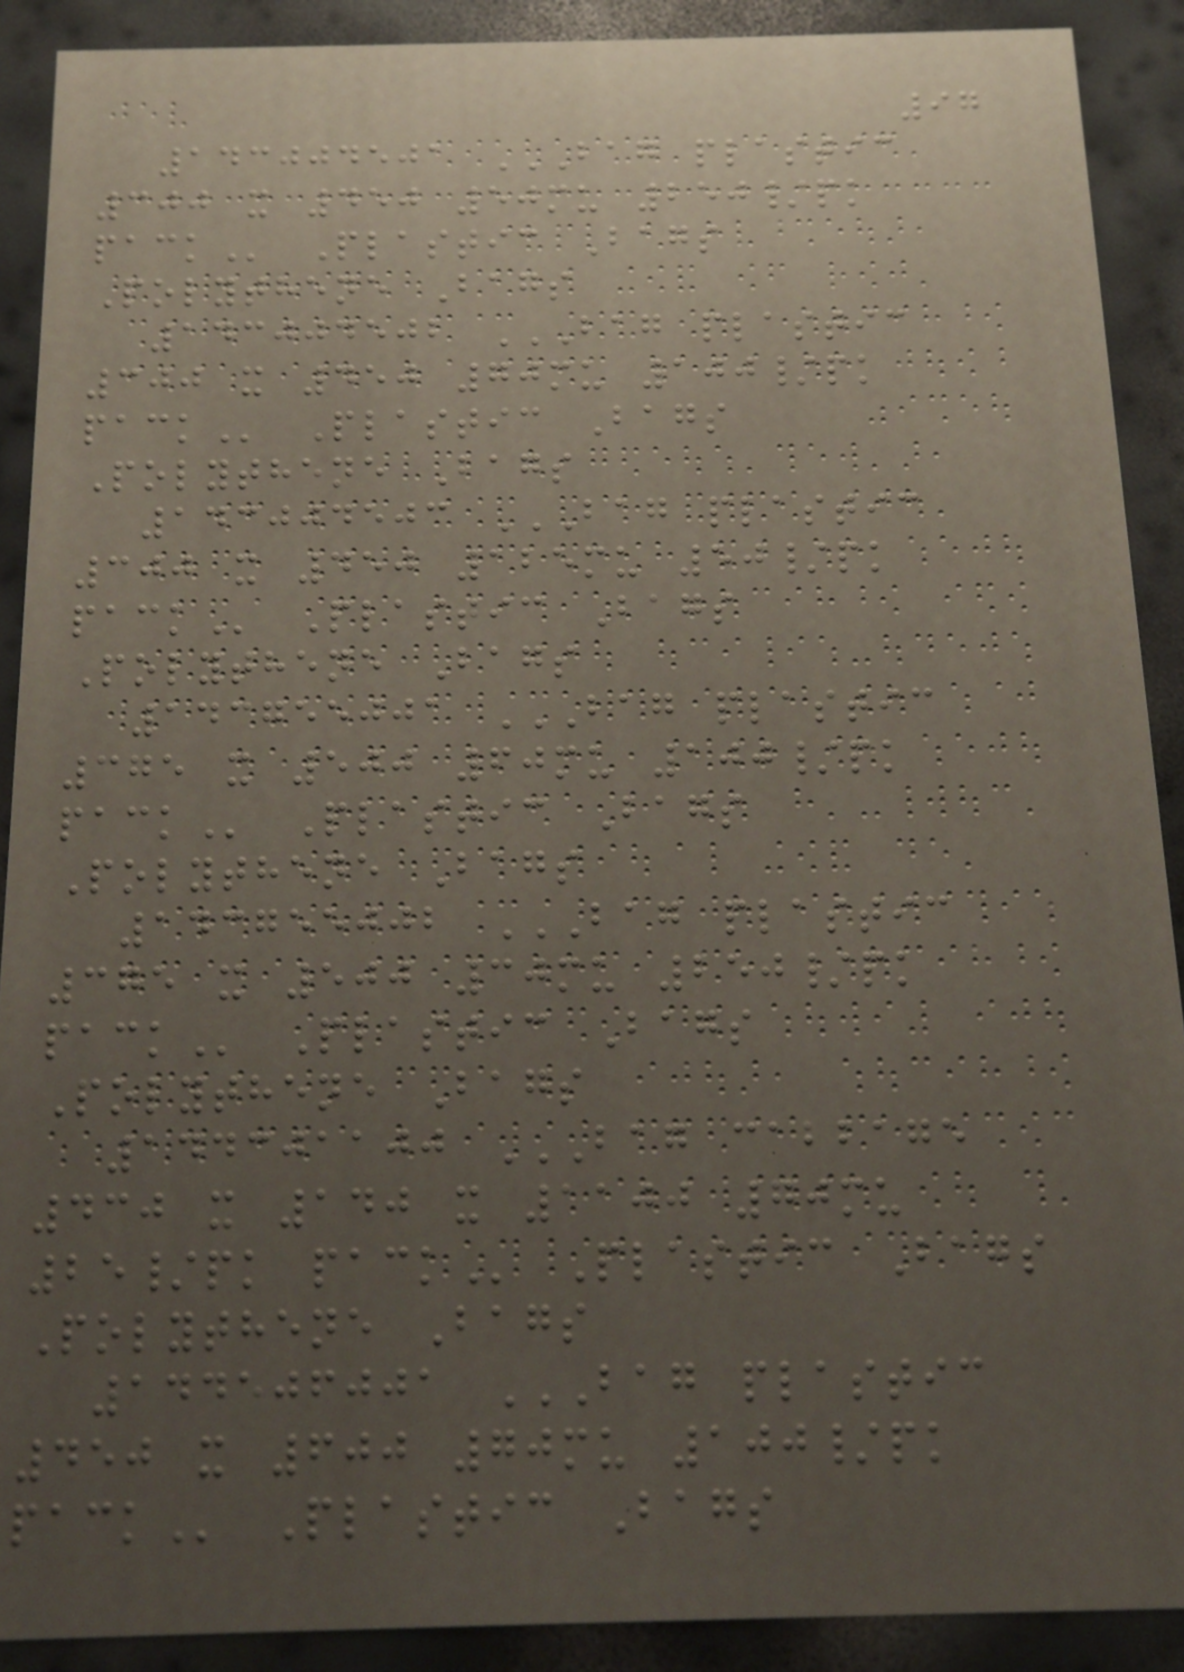97
143004501 BAG PLASTIC
300 X 450 50MU 250/PK
PACK Plastic Bags
Polythene Bags
143004502 BAG PLASTIC
300 X 450 70MU 100/PK
PACK Plastic Bags
Polythene Bags
143004503 BAG PLASTIC
300 X 450 125MU 50/PK
PACK Plastic Bags
Polythene Bags
143755001 BAG PLASTIC
375 X 500 60MU 100/PK
PACK Plastic Bags
Polythene Bags
143755002 BAG PLASTIC
375 X 500 30MU 250/PK
PACK Plastic Bags
Polythene Bags
144301100 BAG CABBAGE
430 X 140 X 1100 70MU
25/PK PACK Plastic Bags
Polythene Bags
144506001 BAG PLASTIC
450 X 600 70MU 100/PK
PACK Plastic Bags
